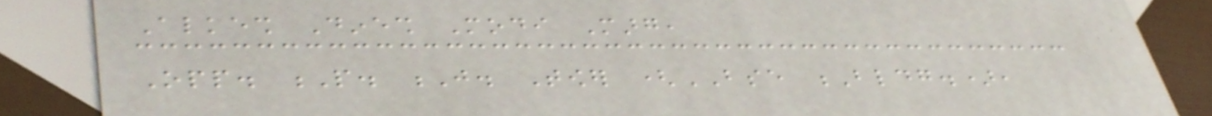Alkesh Dinesh Modi Marg,
Opp. P. J. Tower (BSE Bldg.),
